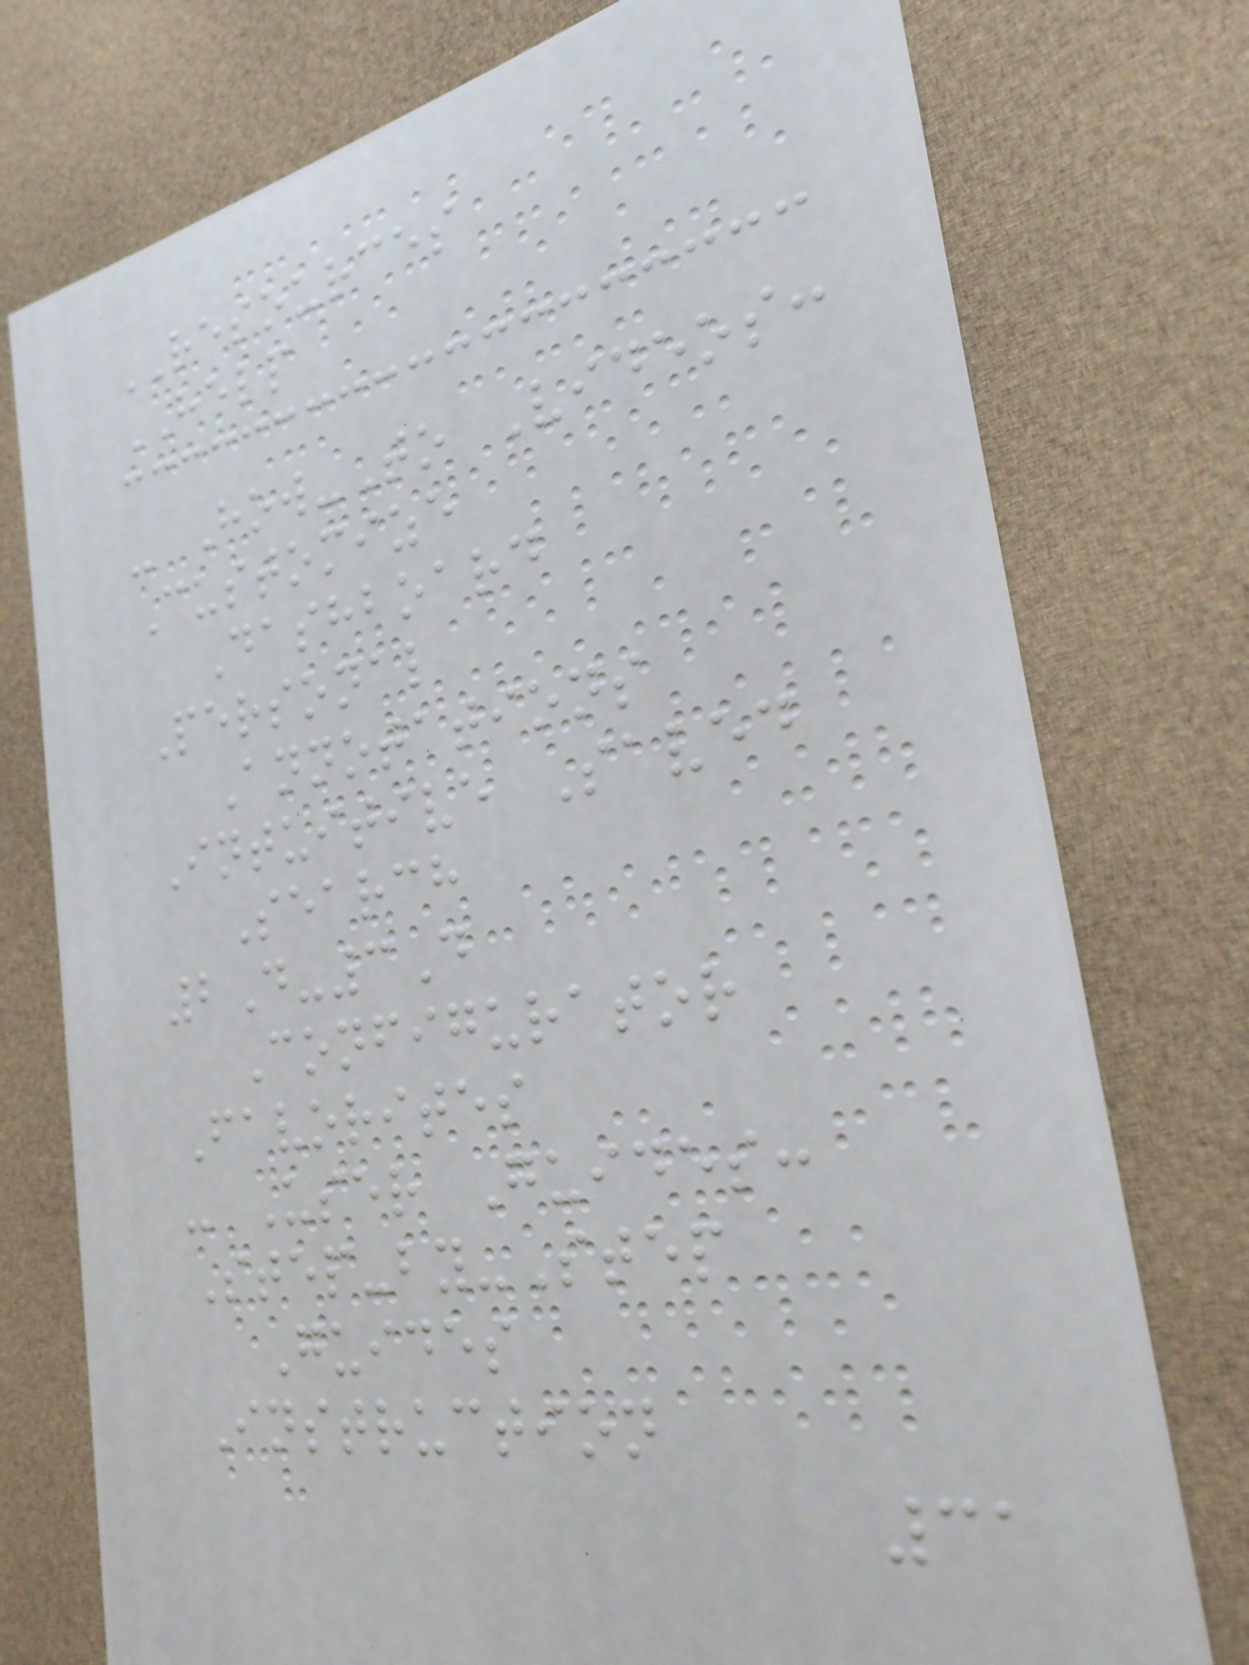RESOURCES
HELP
- How-To Videos:
Customize
Dashboard
Personal
Annotations
Intuitive Saved
Search
2D-3D
Configurator
Favorites
- User Guides:
Step-by-Step
Guides
Instruction
31
